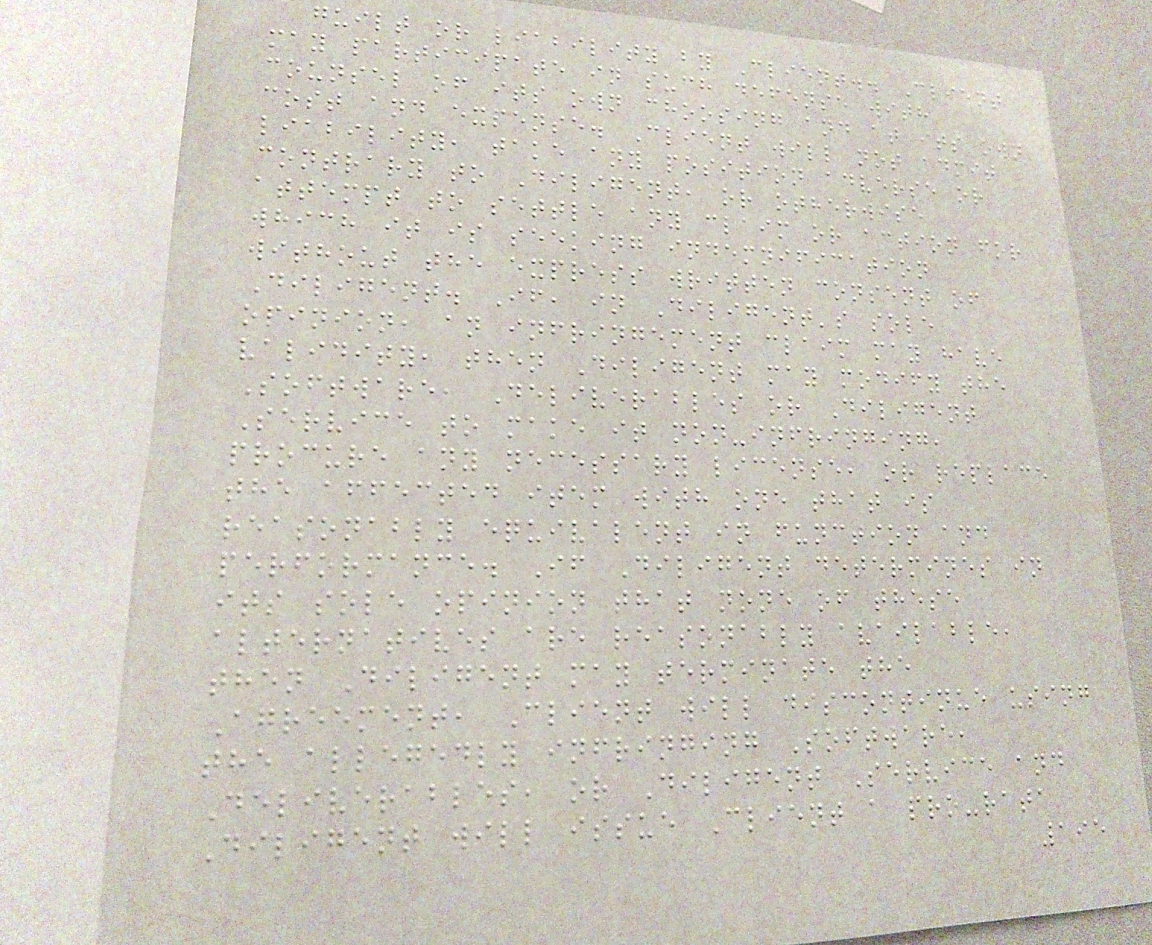guilt or liability by Client.. Client
may participate in such defense with
counsel of its own choosing and at its own
cost and expense. Client will not admit
liability, take any position adverse or
contrary to Diligent, or otherwise
attempt to settle any claim or action for
which it is seeking indemnification
without the express written consent of
Diligent. If, in Diligent's sole
opinion, an infringement claim may have
validity, then Diligent may modify the
Software, Deliverables or Diligent
Service to make it non-infringing,
procure any necessary license, or replace
the affected item with one that is
reasonably equivalent in function and
performance. If Diligent determines in
its sole opinion that none of these
alternatives are reasonably available,
then Diligent may terminate the
Agreement, Client will discontinue using
the allegedly infringing Software,
Deliverables, or Diligent Service and
Diligent will issue Client a pro-rata
195
